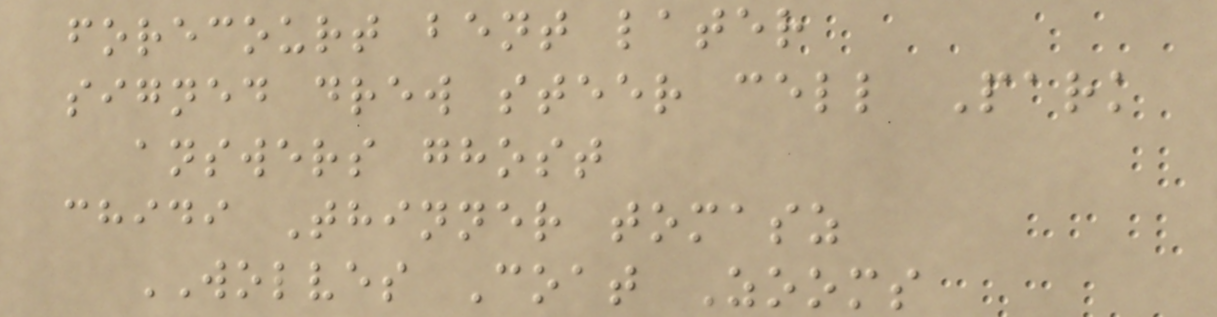forecourt bent later
signed drew steer cell Park
answers ghost
chidi Thinner tomasz
WOLVES Coat Zooms
